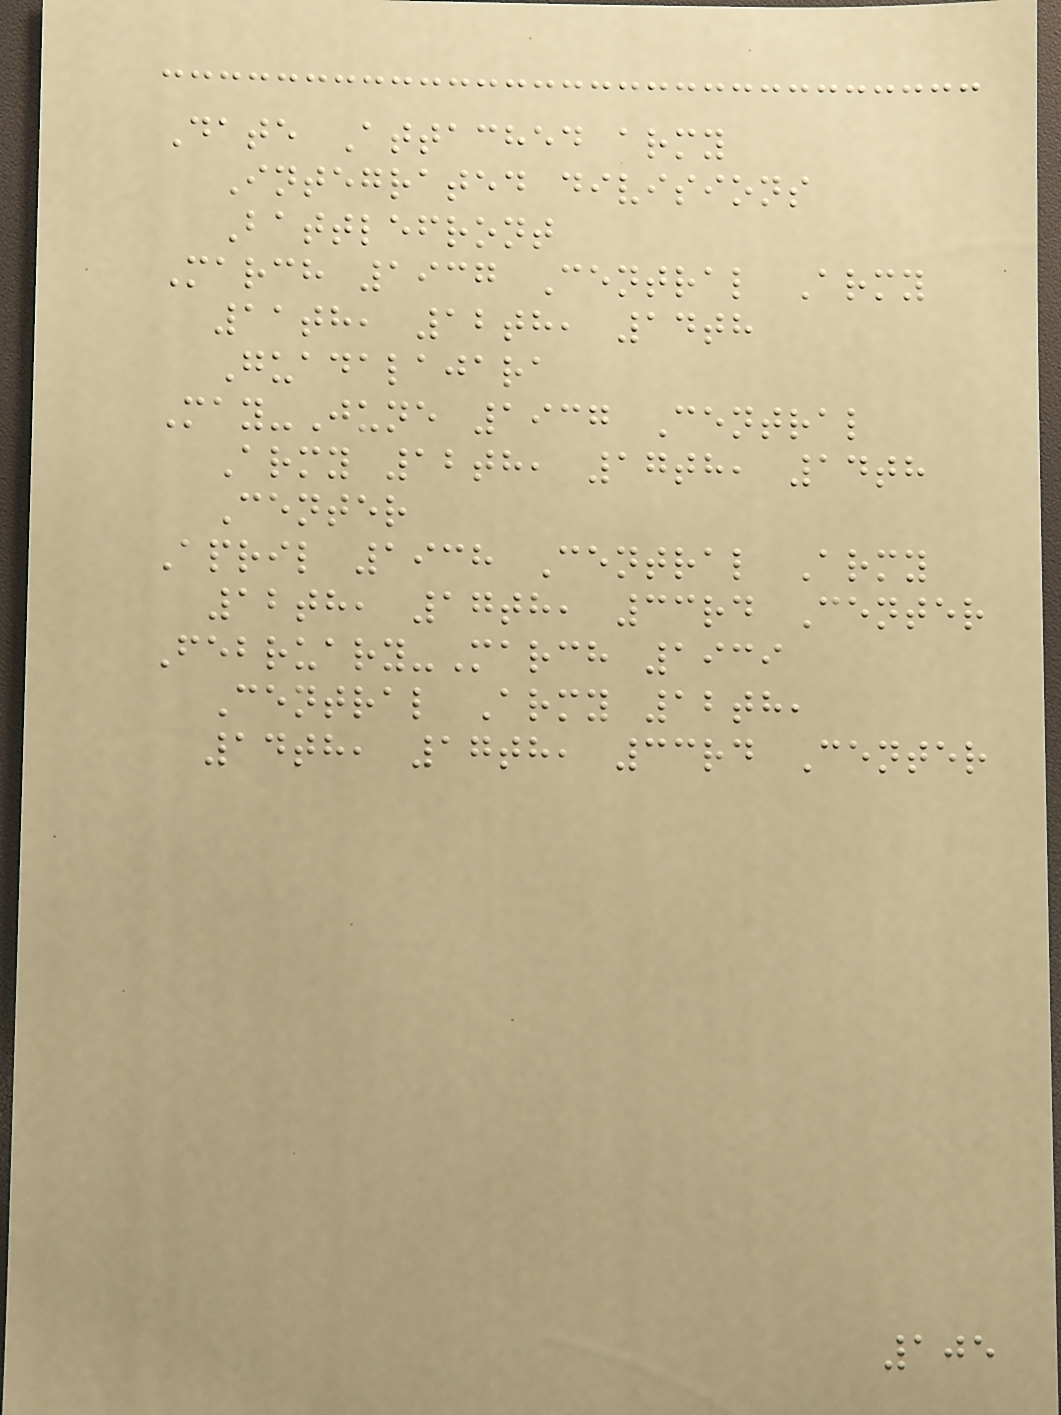Date Attached army
Integrated divisions
Battlefront
March 1937 Central Army
11th, 12th, 14th
Guadalajara
May-June 1937 Central
Army 12th, 17th, 14th
Center
April 1938 Central Army
12th, 17th, 33rd Center
February-March 1939
Central Army 12th,
14th, 17th, 33rd Center
105
